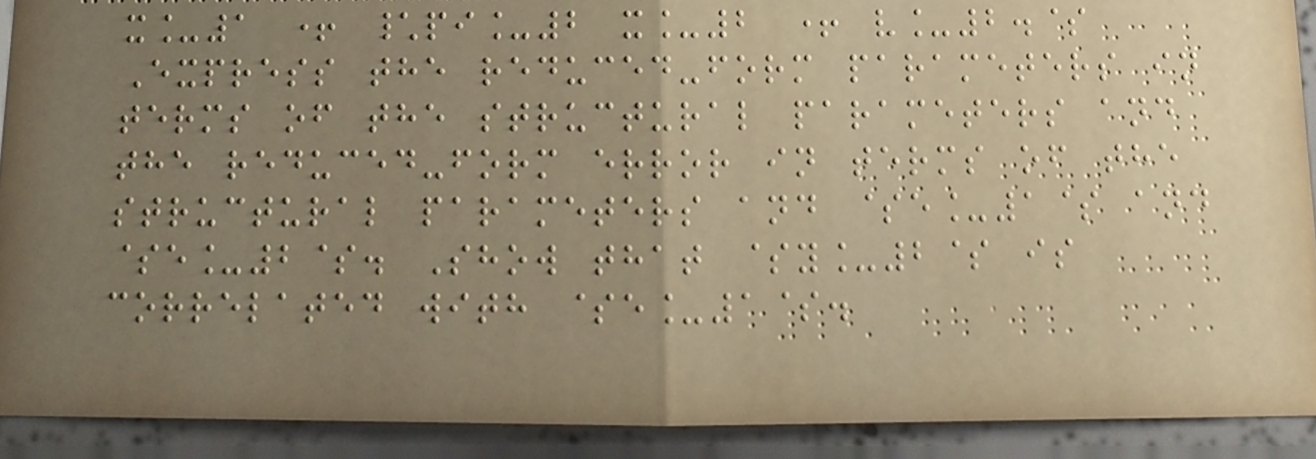x_1 + \pi_2 x_2 + v_2.$
Express the reduced-form parameters in
terms of the structural parameters and
the reduced-form error in terms of the
structural parameters and $e_1$ and
$e_2$. Show that $y_2$ is
correlated with $e_1$.
